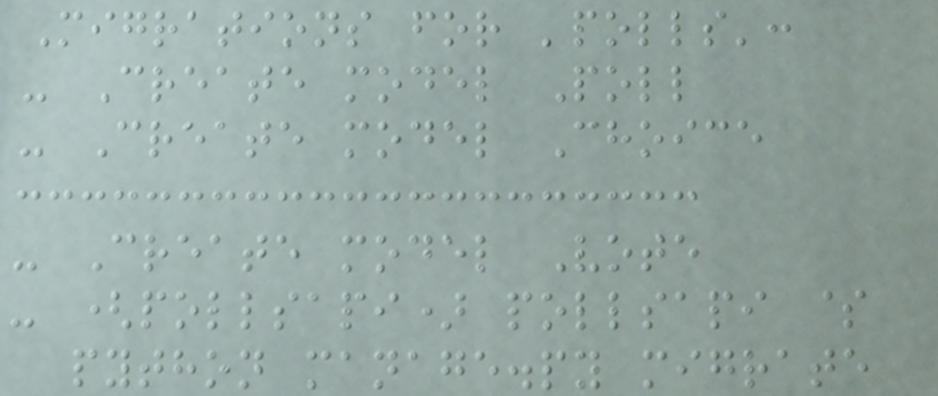Migrations for 'polls':
- Create model Poll
- Create model Choice
- Create model Vote
- (pollsapi) pollsapi $
python manage.py migrate
